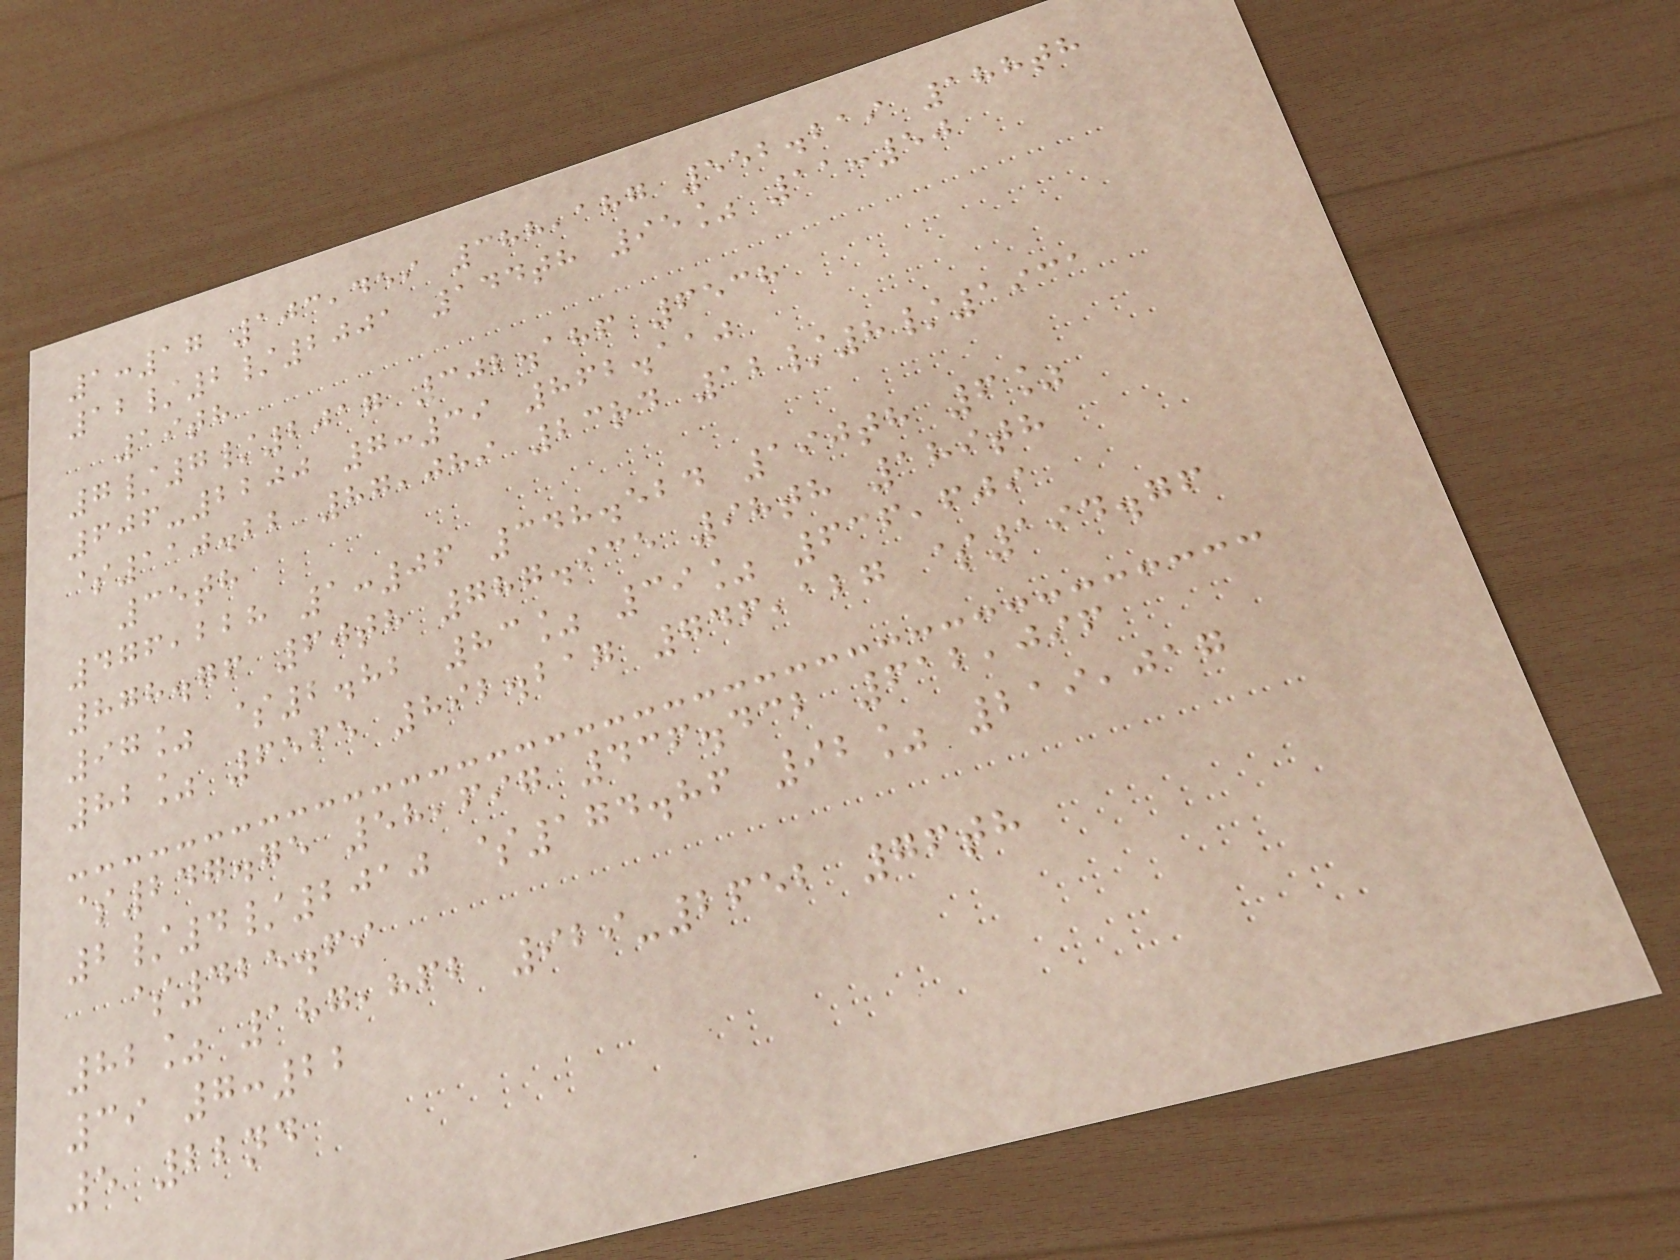1:17 103,459 388,187 552.219 188th
12/2/2001 144th 95% 11:50
19th
7/7/2017 302.186 6538
606-2200 7:39 862.110
$110.22 87,089 23rd 12/8/1931
35th
476,228 1:06 348.524 190th 6%
878.76 60th 787.935 98th 189th
97% $2.82 83% 39% 636,609
82% 6565 892.217 746,127 $194.76
$247.75 58,697 436.432 612,096
2/4/2010 $174.86 92% 219,017
$425.69
82% 187,862 929-2652 76th
39 7:22
5 22nd
